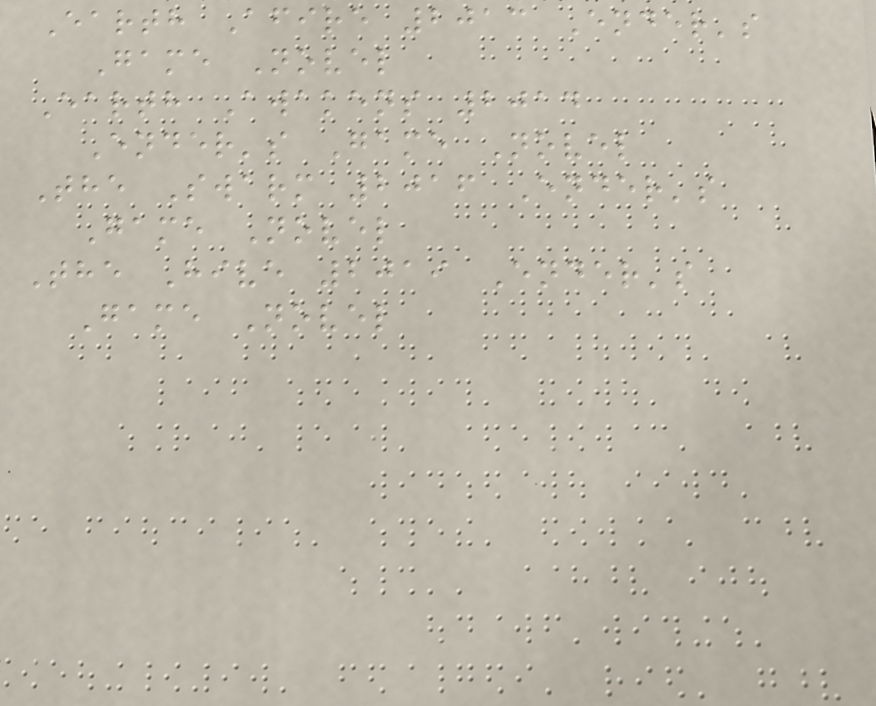Earth Afire 2013 Ender's
Game Novel
Earth Awakens 2014
Ender's Game Novel
The Swarm 2016 Ender's
Game Novel
The Hive 2019 Ender's
Game Novel
